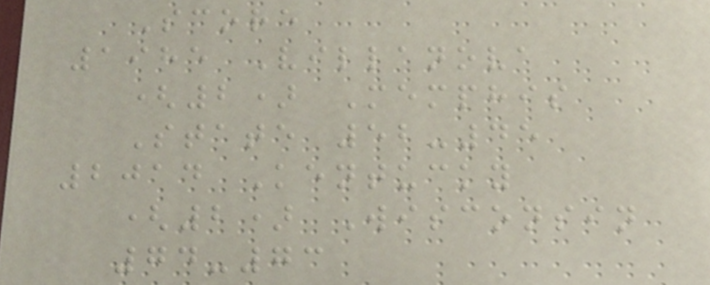Score
1985 Villanova
(2) Memphis
State 52-45
2014 Kentucky
(2) Wisconsin
74-73
